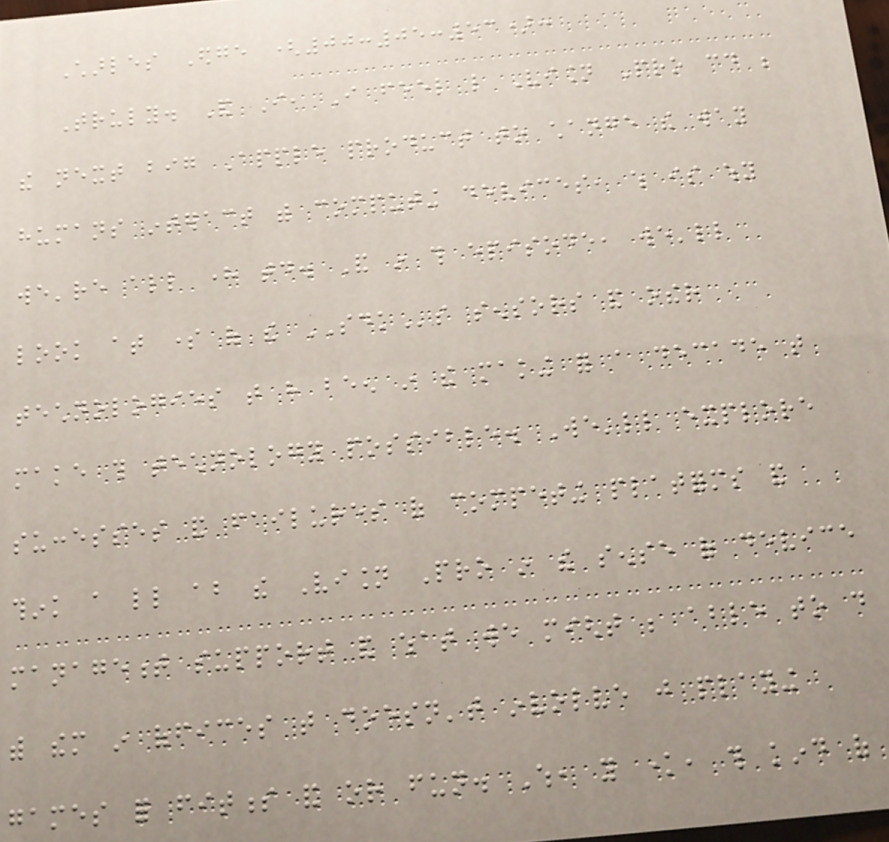Charles Edge (00:05:53):
Truly. And I, I feel like Vision Pro could be
the next big Apple product to change the way
humans interact with computing devices, which is why
we're all here today. And in this episode, we'll
look at some of the SDKs sensors and other
technologies that have been in the making for a decade that
make this technology possible. We'll explore
successes and failures of competing platforms and
think a little about the Vision Pro in the sense of device
management support and what we might be able to do
with them in offices that doesn't involve just playing
games for fitness and or fun. Which, you know, this kind of
